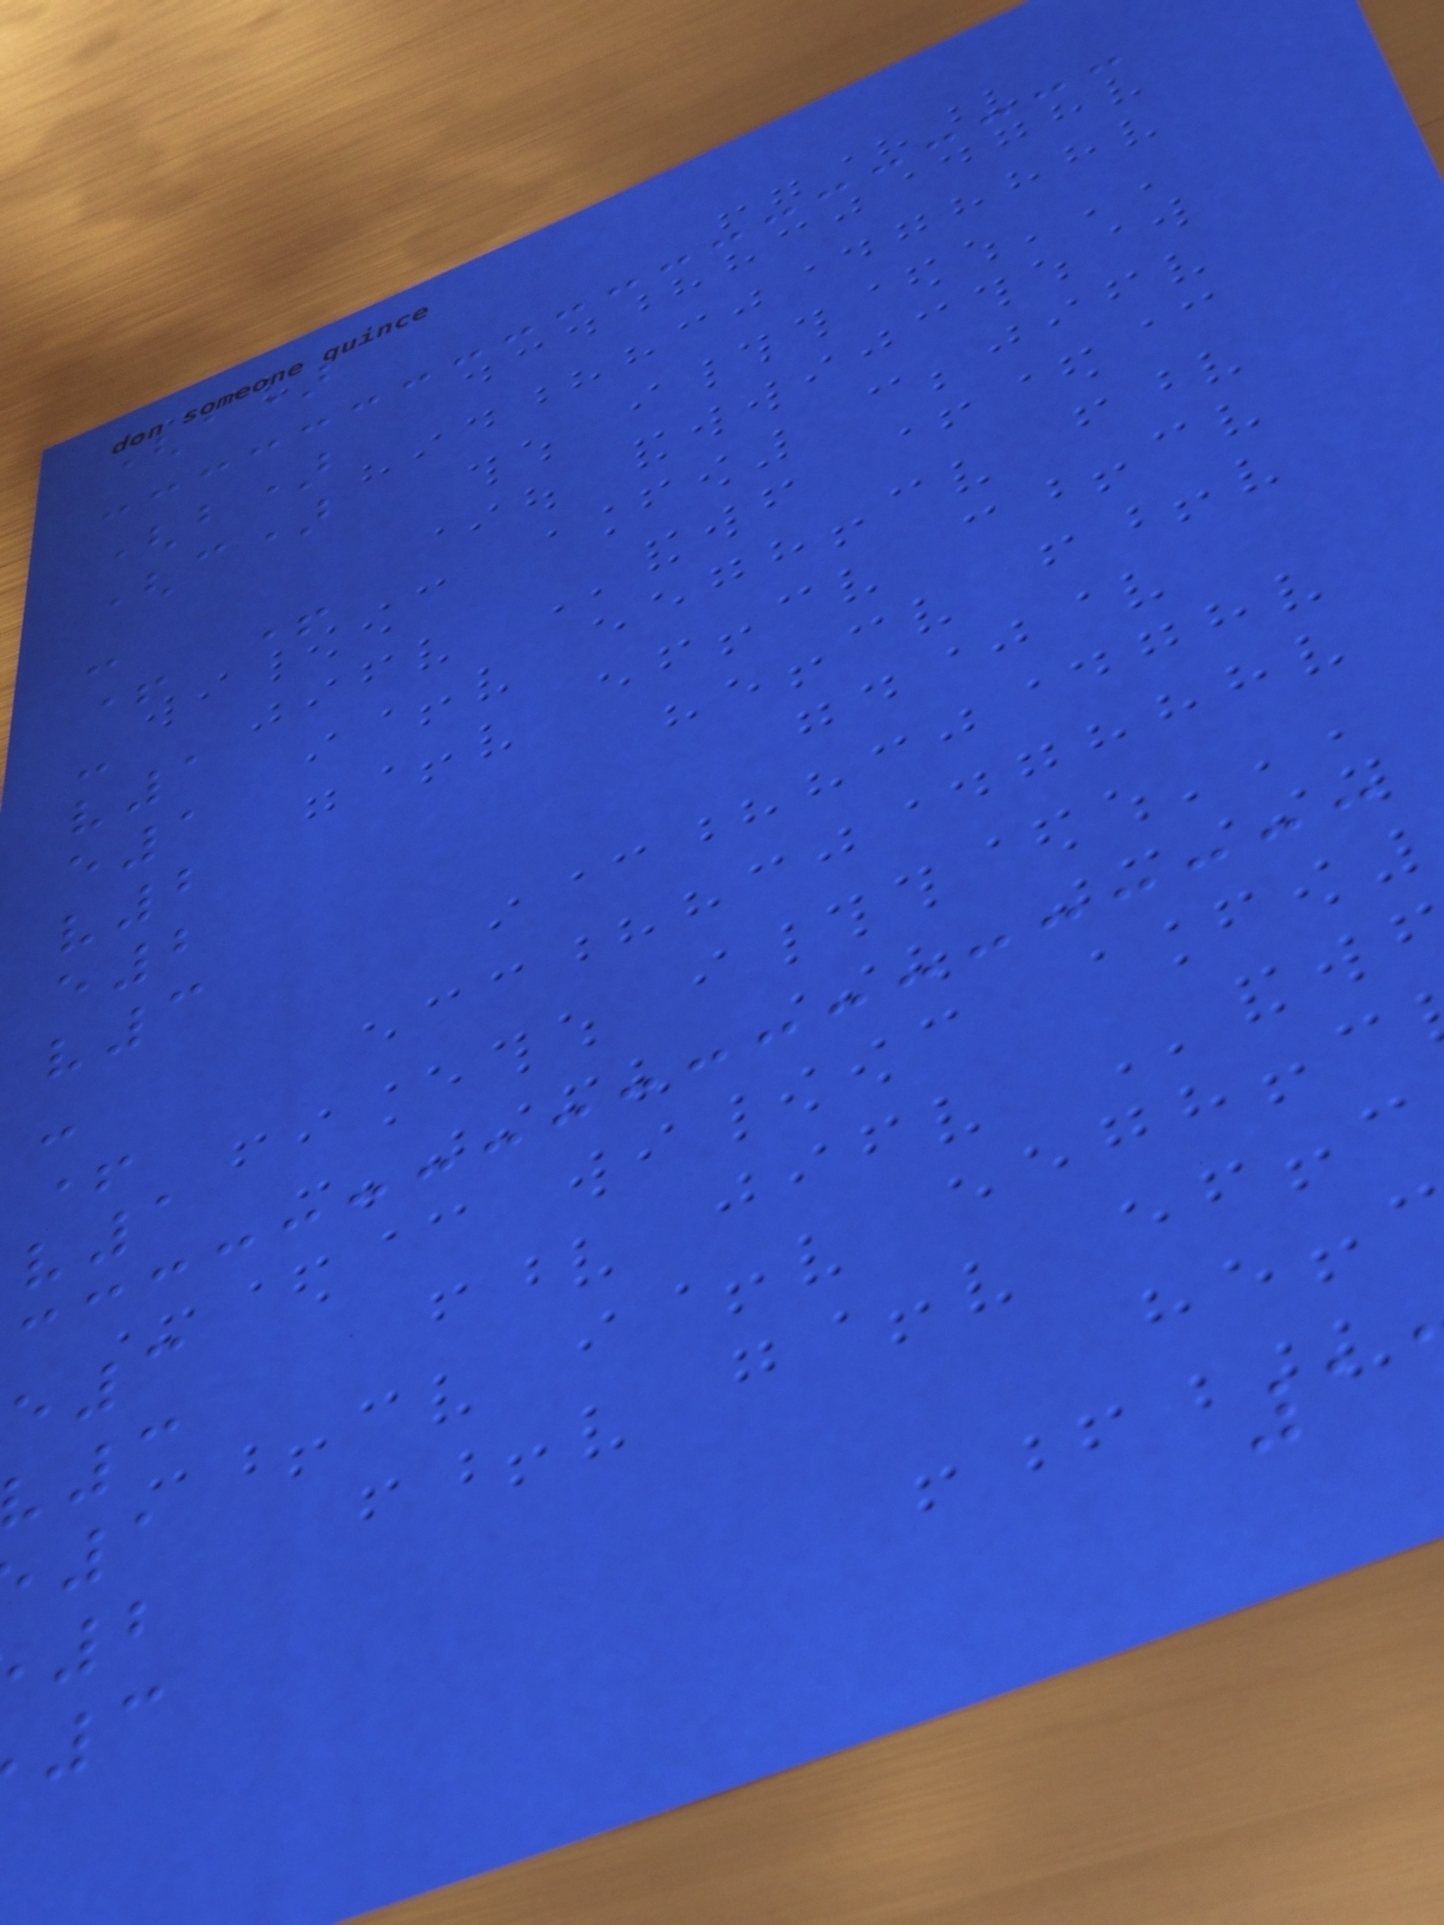(a)
(b)
(c)
-
+ +
-
v1
e1
v2
e2
v3
-
+
v1
e3
